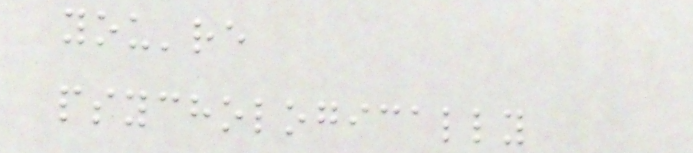you're
psychologically
